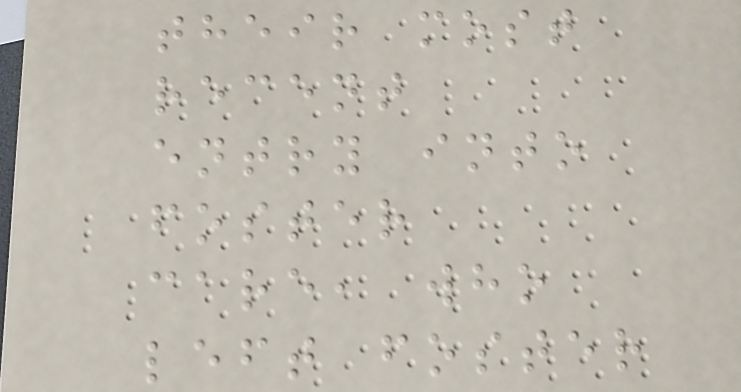their most
recent
entry into
foster
care, who
left foster
